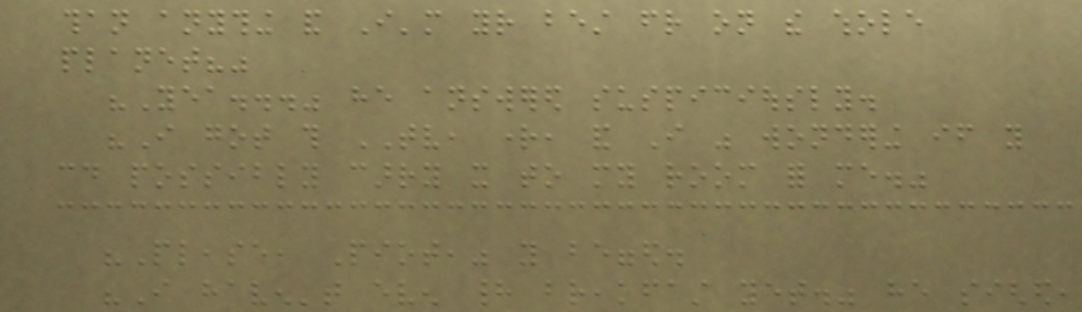than anything and I'm your best friend on the whole
planet?"
"Yea..." he answered suspiciously.
"I got this TV, right, and I was wondering if you
could possibly carry it to my room for me."
"Please, Piot," you begged.
"I haven't even had breakfast yet." he sighed,
